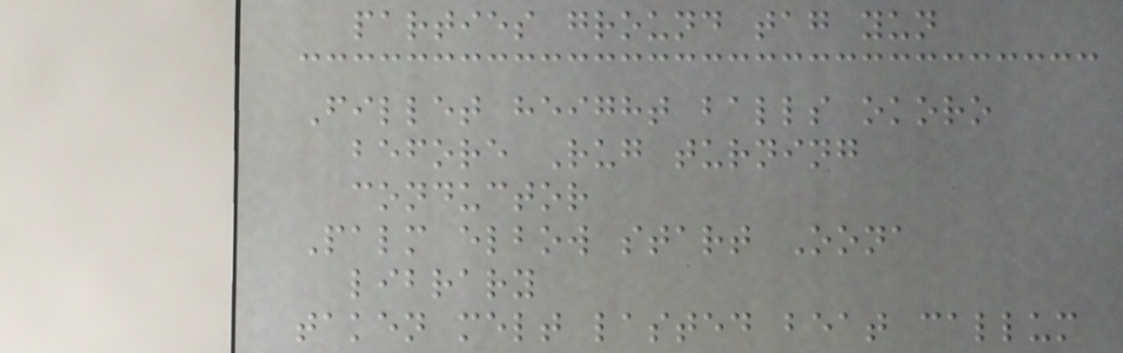parties ground tag yun
Fillet height balls okoro
before Rug turning
conductor
Palm elbow start Oona
library
taken melt lasted beat callum
